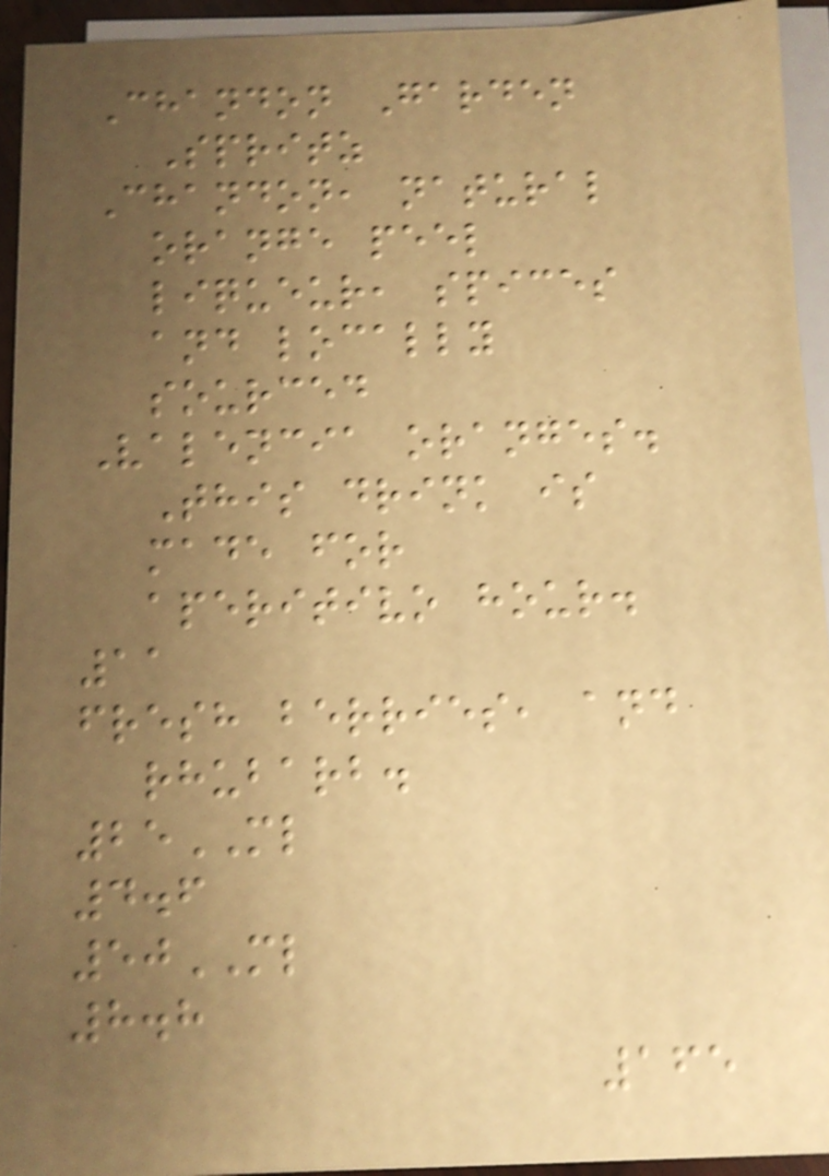Chandon Garden
Spritz
Chandon, natural
orange peel
liqueur, spices
and locally
sourced
Valencia oranges.
This drink is
made for
aperitivo hour.
11
fresh berries, and
rhubarb.
25ML
4.6
50ML
8.8
165
